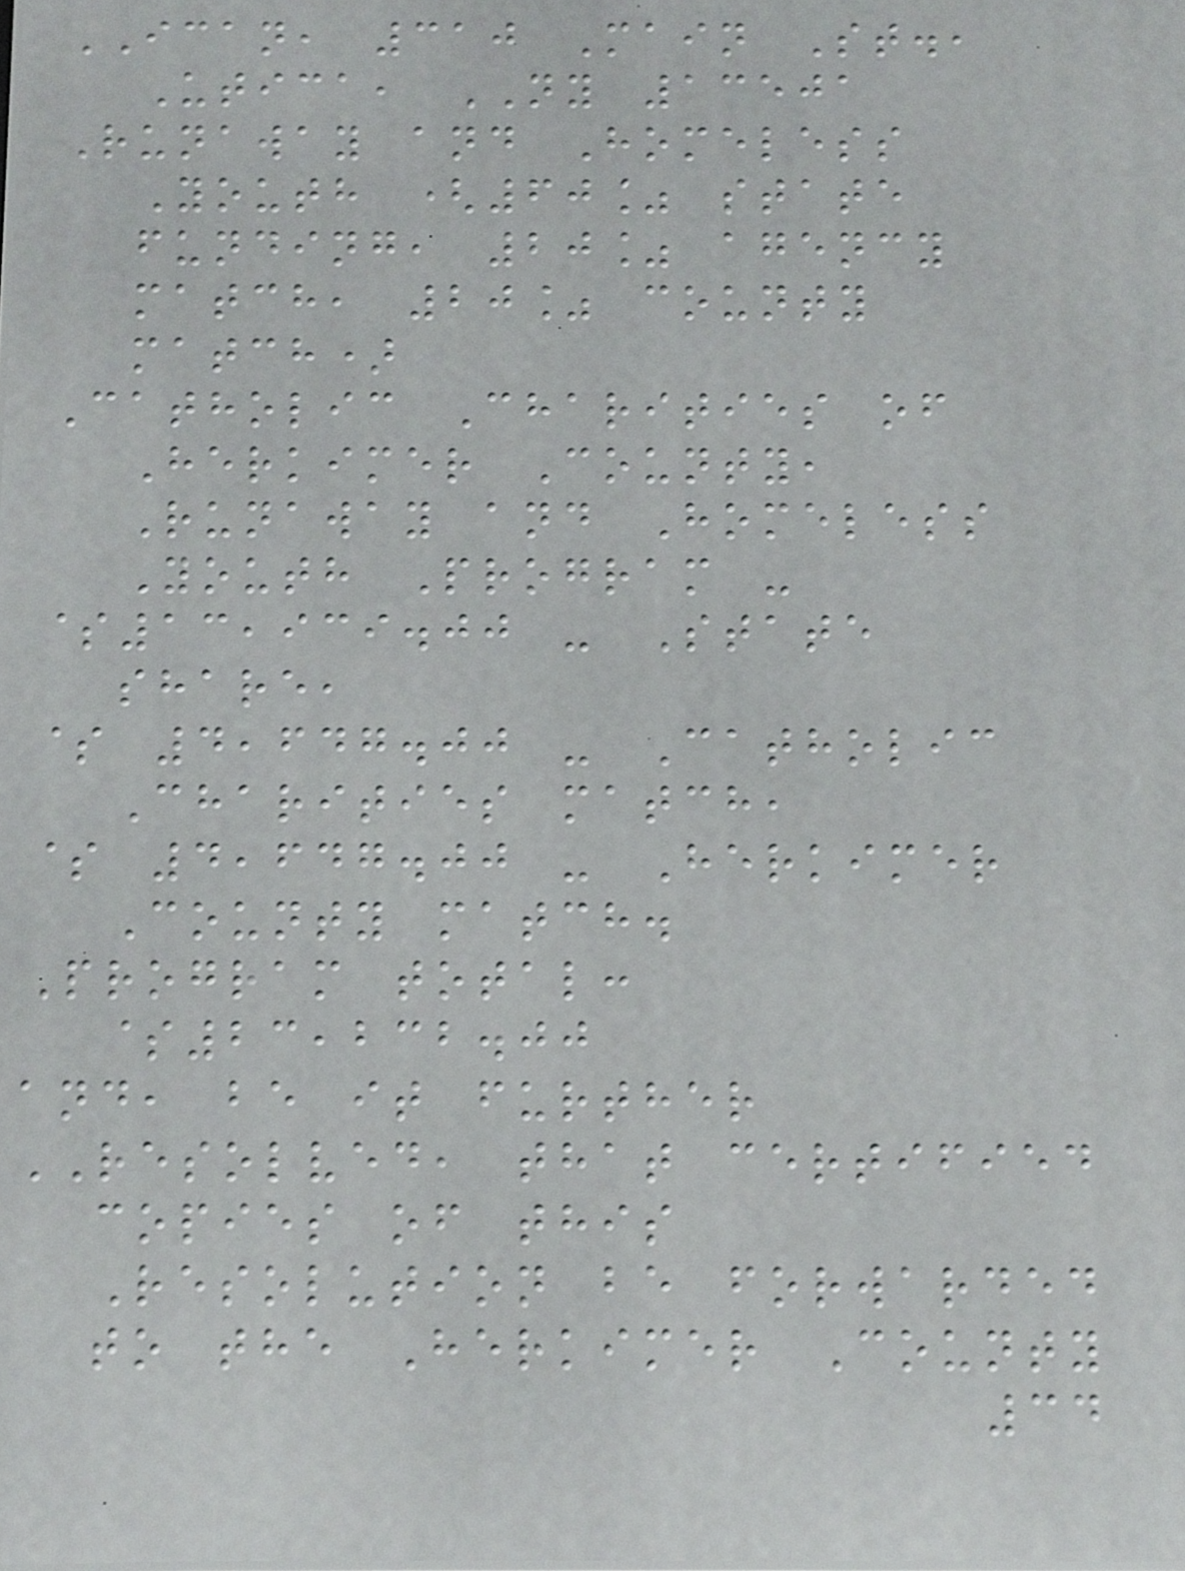ICAN, 310 Main St.,
Utica, NY 13501
Runaway and Homeless
Youth (60% state
funding, 20% agency
match, 20% county
match)
Catholic Charities of
Herkimer County,
Runaway and Homeless
Youth Program -
$13,939.00 - State
share,
$ 4,647.00 - Catholic
Charities match,
$ 4,647.00 - Herkimer
County match.
Program total:
$23,232.00
and, be it further
RESOLVED, that certified
copies of this
Resolution be forwarded
to the Herkimer County
34
